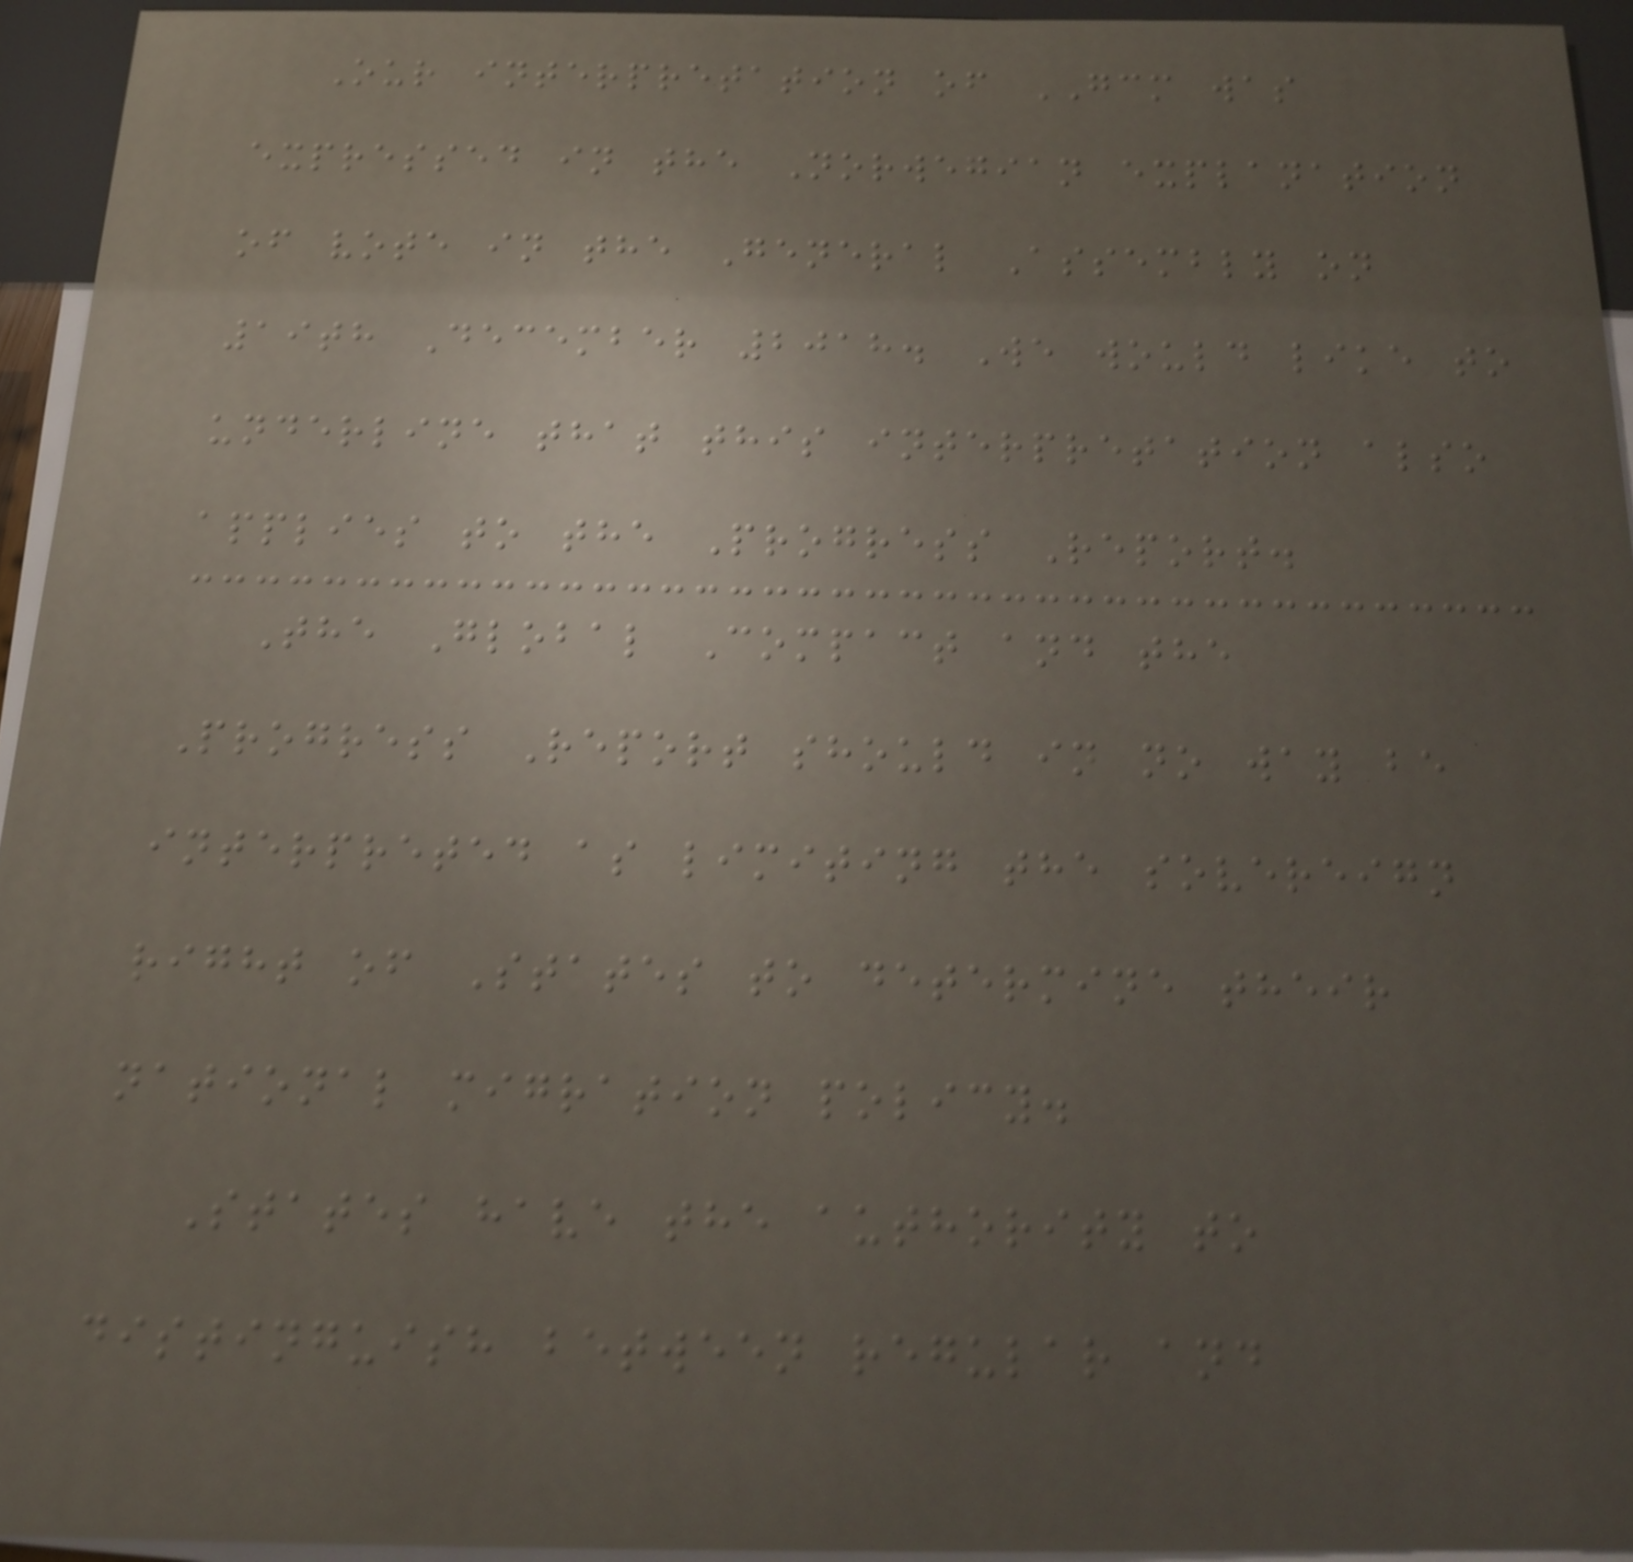Our interpretation of GCM was
expressed in the Norwegian explanation
of vote in the General Assembly on
19th December 2018. We would like to
underline that this interpretation also
applies to the Progress Report.
The Global Compact and the
Progress Report should in no way be
interpreted as limiting the sovereign
right of States to determine their
national migration policy.
States have the authority to
distinguish between regular and
